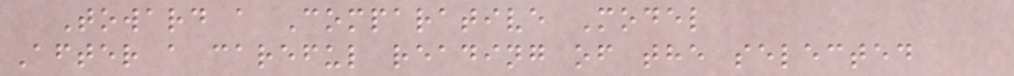Toward a Comparative Model
After a careful reading of the selected
